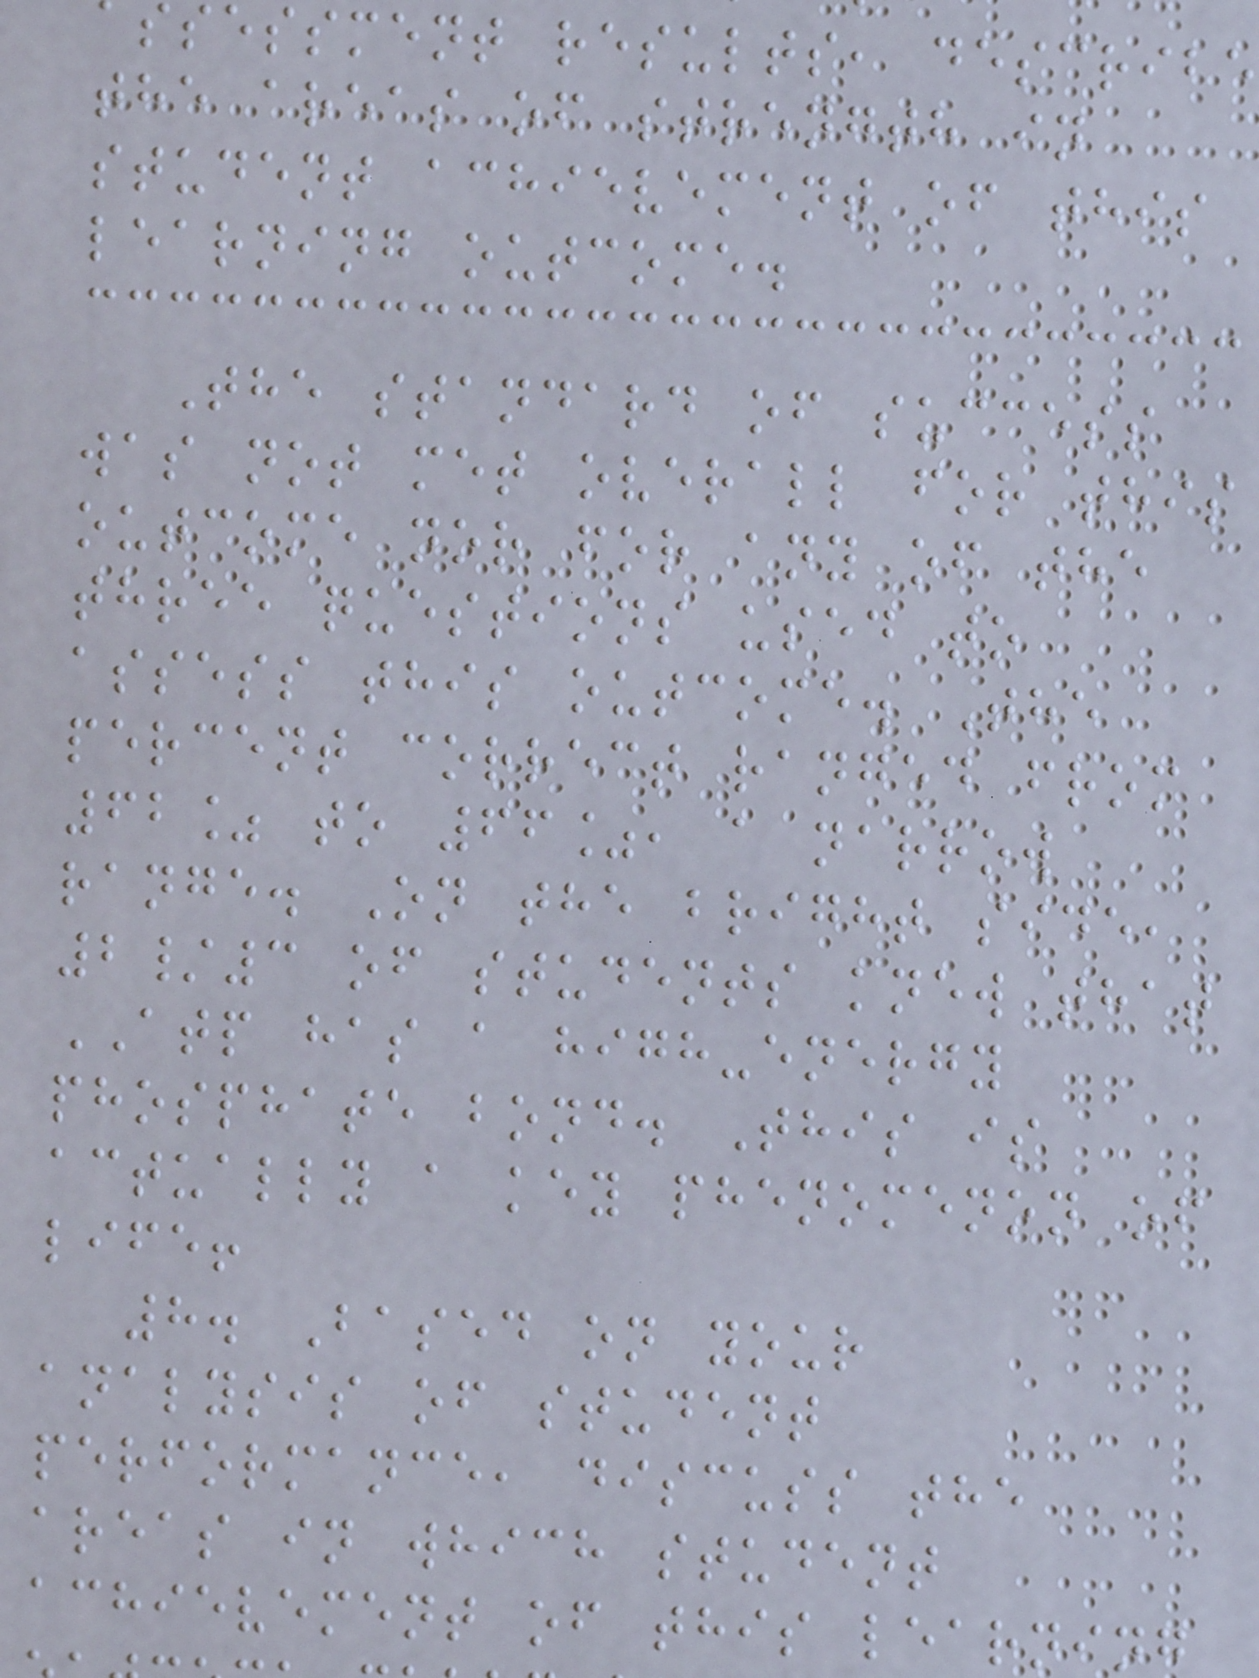sessment results, describe
the areas of strength in
student achievement of this
learning outcome.
The standard of success
was not met overall for this
outcome nor for any of the
three questions used to
assess this outcome. The
percent correct ranged from
62% to 66%, a narrow
range. On the bright side,
2/3 of students knew that
ATP has a high-energy
phosphate bond. This is
actually a key phenomenon of
life!
8. Based on your
analysis of student
performance, discuss the
areas in which student
achievement of this learning
